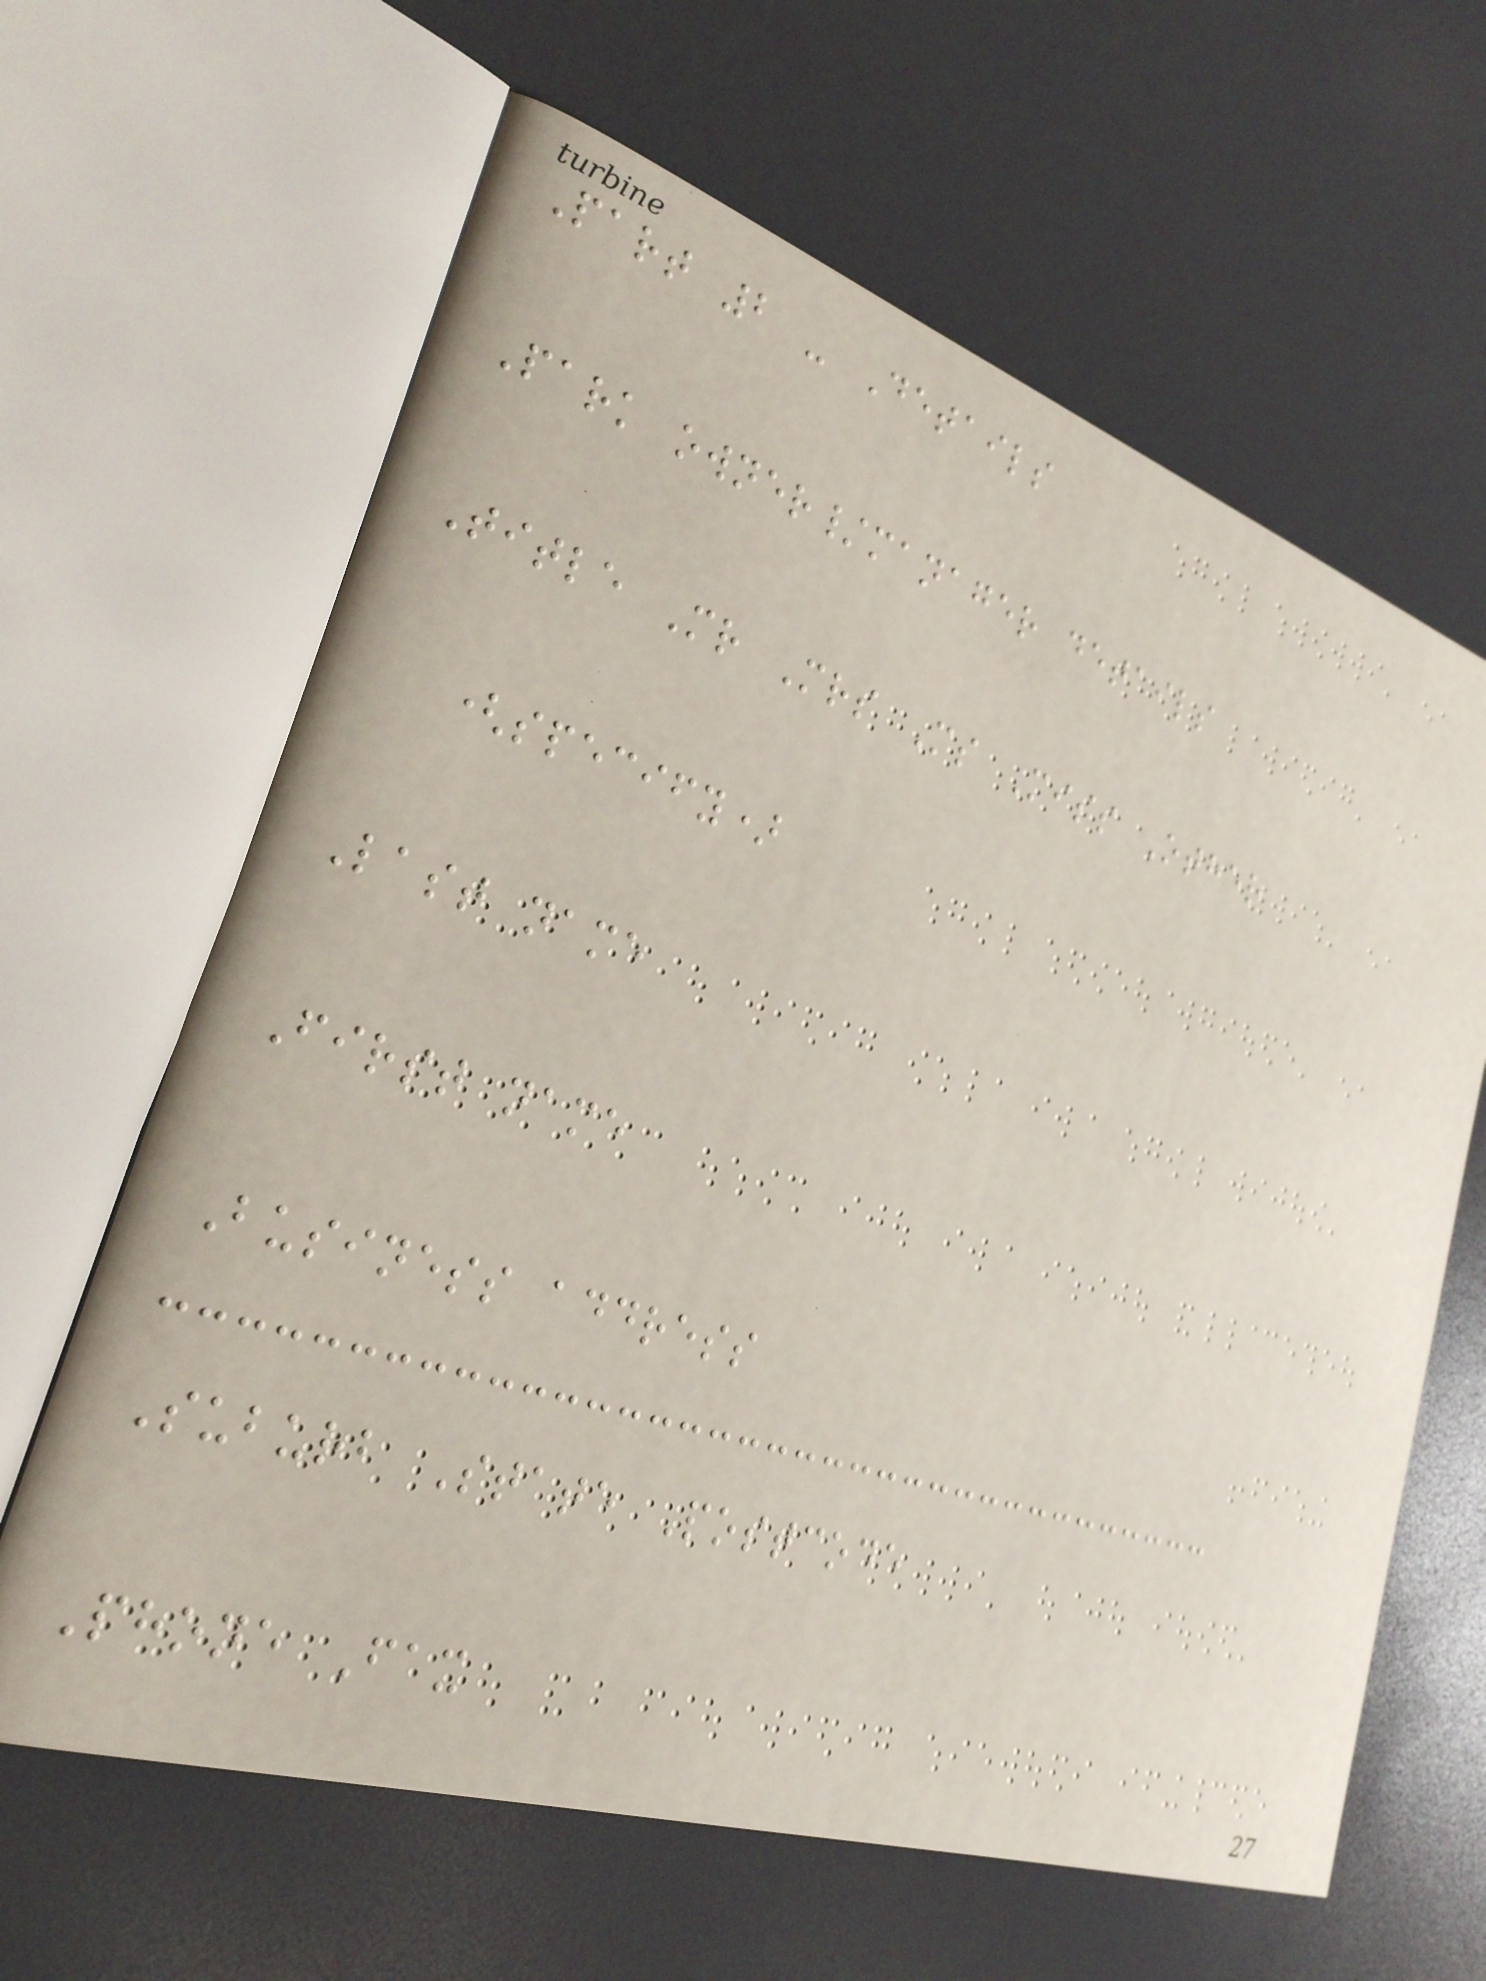Part 2 - Details
Park owner/manager details
Title Mr Mrs Ms Miss Other
(specify)
Last name
First name
Business address
Suburb State Postcode
Phone Fax
